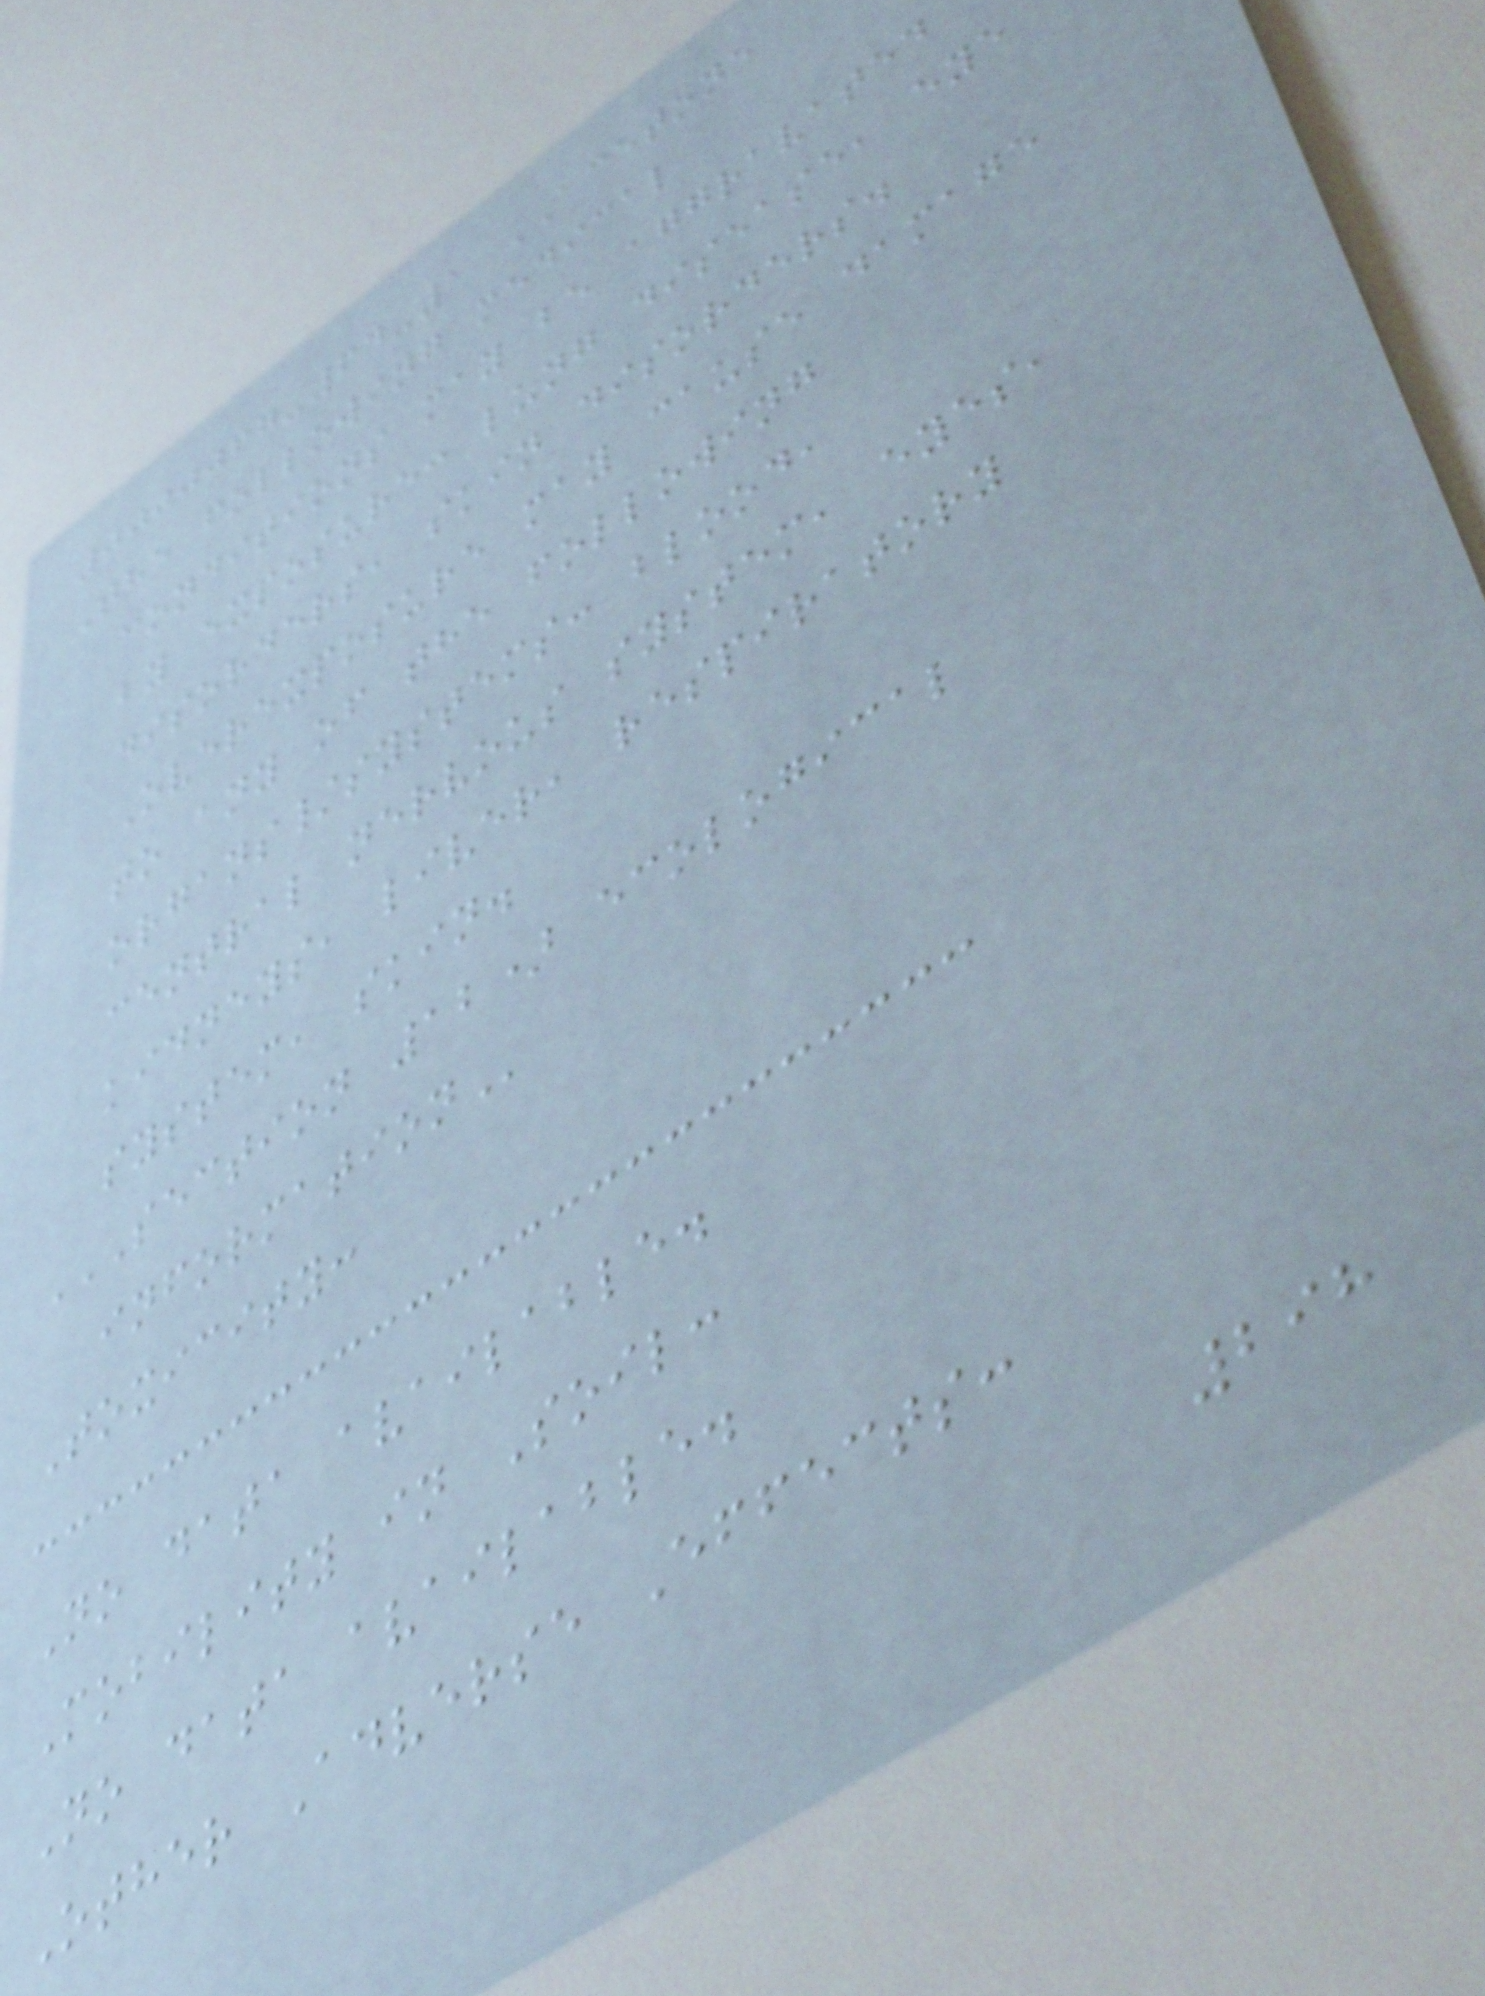0000067-64-1 ACETONE
The following medical
conditions may be aggravated
by exposure: lung disease, eye
disorders, skin disorders.
Overexposure may cause damage
to any of the following
organs/systems: blood,
central nervous system, eyes,
kidneys, liver, respiratory
system, skin.
SECTION 12) ECOLOGICAL
INFORMATION
Toxicity:
No data available.
Mobility in Soil:
No data available.
Other Adverse Effects:
298
